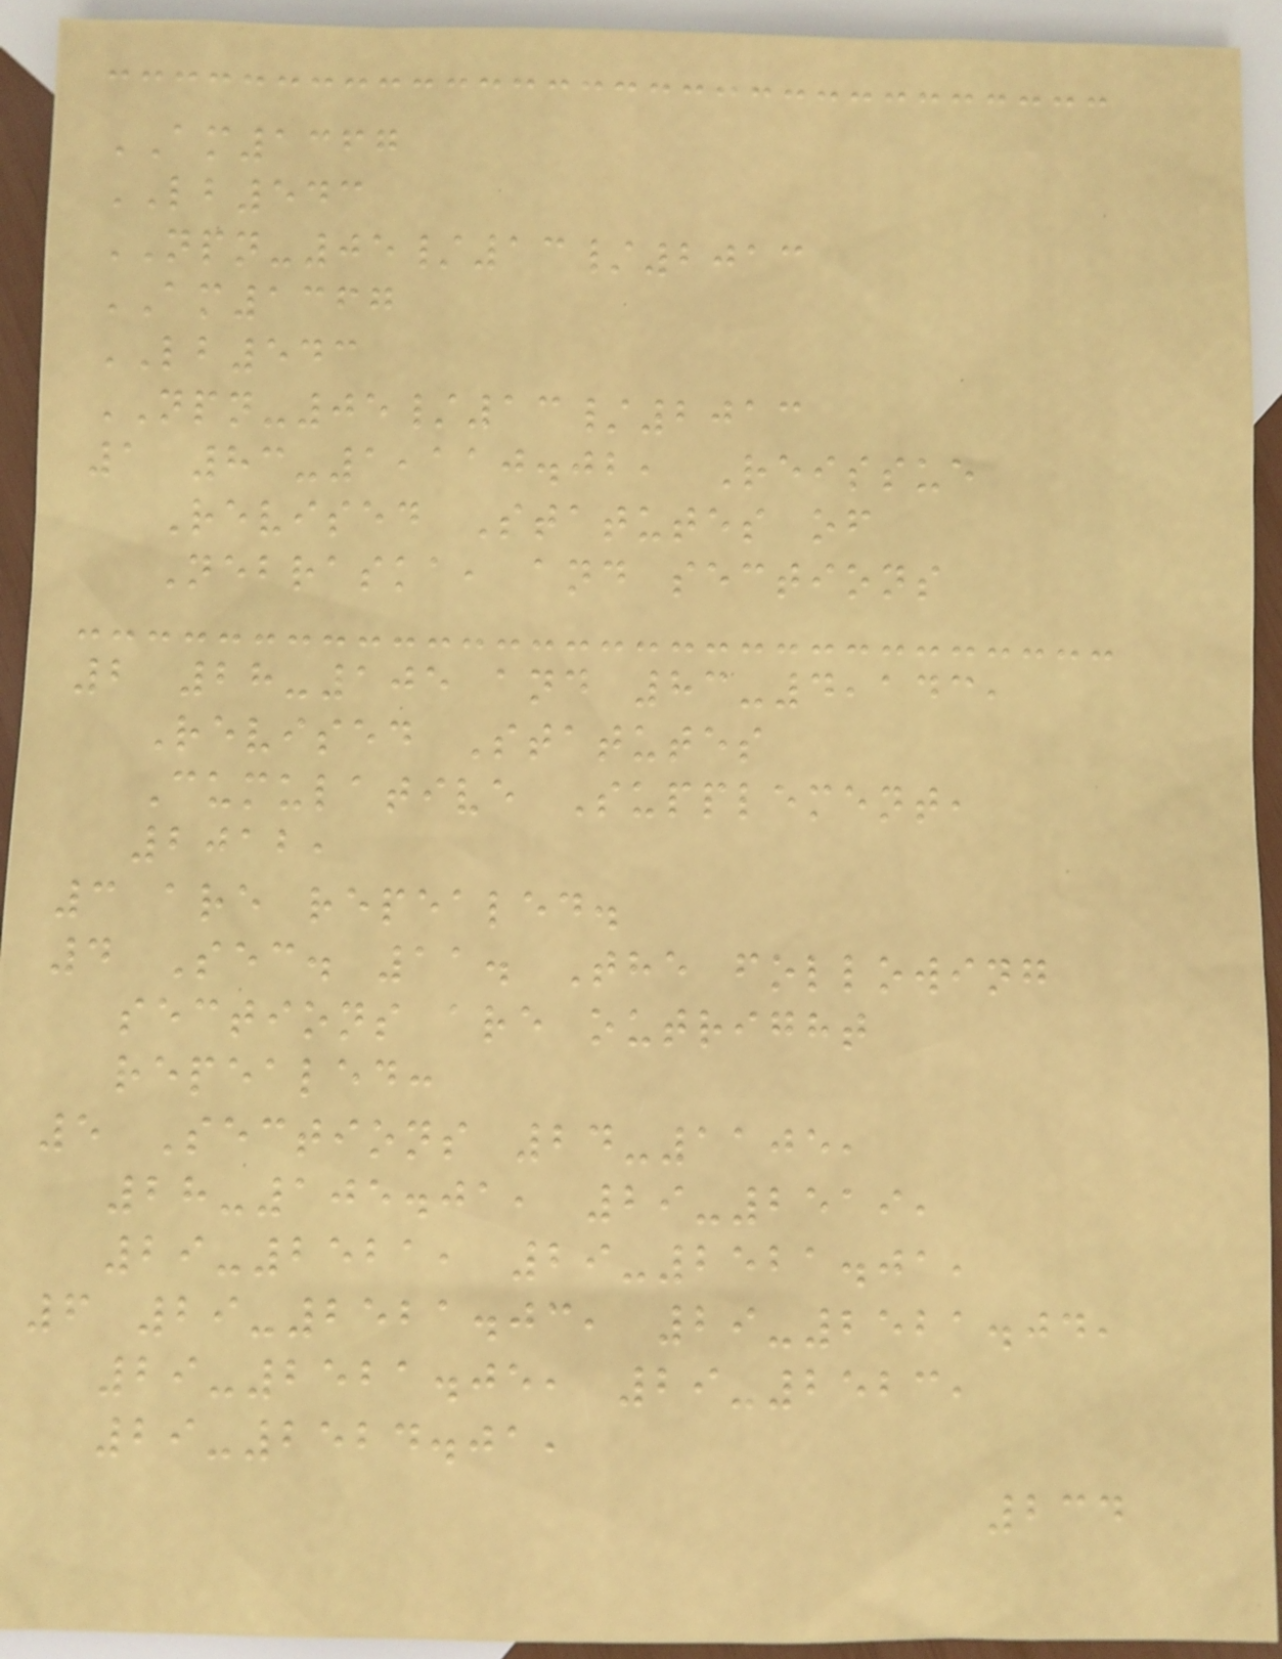AM1367
LB543
NPN-05/13/2013
AM1367
LB543
NPN-05/13/2013
1 83-1,110.02, Reissue
Revised Statutes of
Nebraska, and sections
2 28-105 and 83-4,143,
Revised Statutes
Cumulative Supplement,
2012,
3 are repealed.
4 Sec. 11. The following
sections are outright
repealed:
5 Sections 24-1105,
28-105.01, 29-2519,
29-2521, 29-2521.01,
6 29-2521.03, 29-2521.04,
29-2521.05, 29-2523,
29-2524.01,
234
